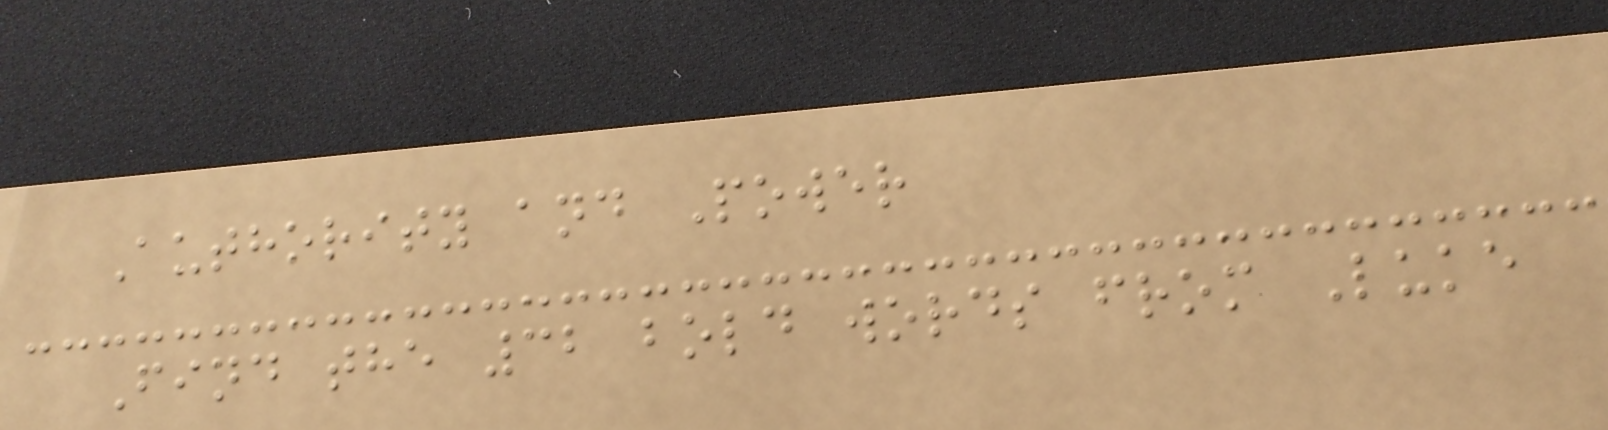Authority and Power
Find the 32 bold words from Luke
